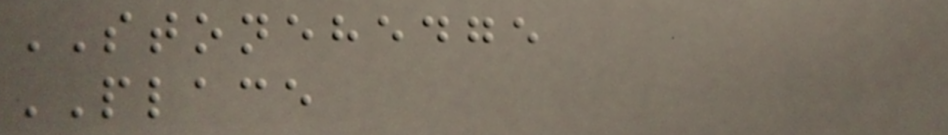STONEHEDGE
PLACE
